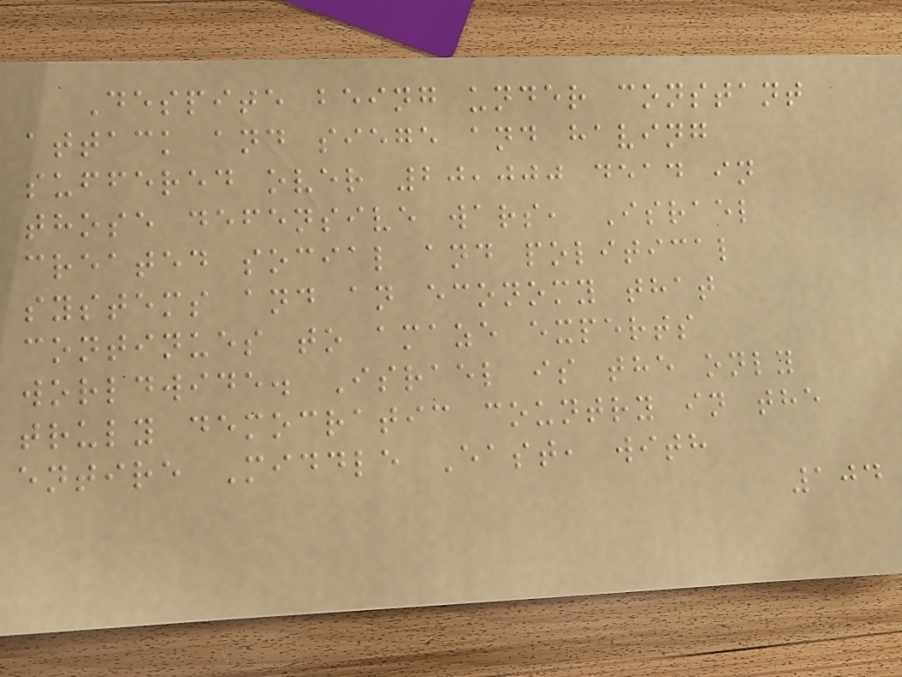Despite being under constant
attack and siege and having
suffered over 20,000 dead in
those defensive wars, Israel
created social and political
systems and an economy that
continues to amaze experts
worldwide. Israel is the only
truly democratic country in the
entire Middle East, with
104
